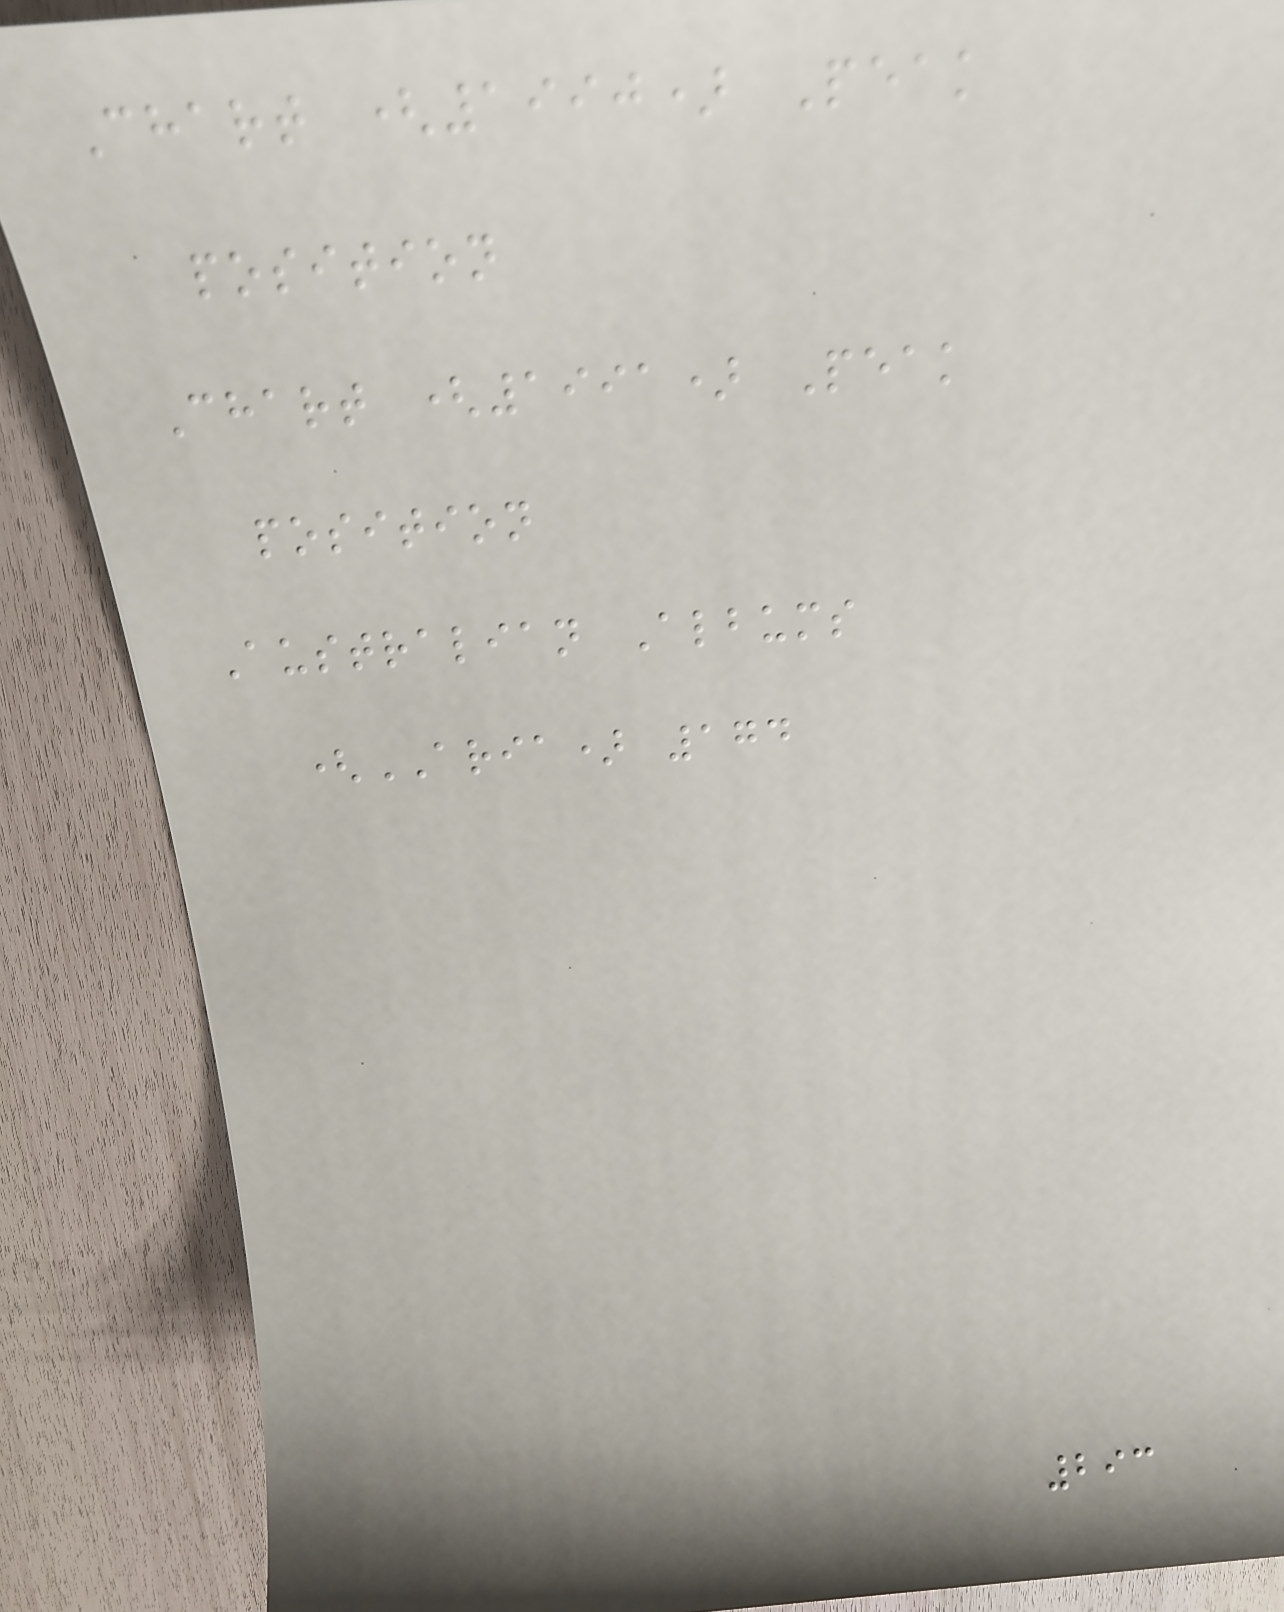Chart (1990) Peak
position
Chart (1991) Peak
position
Australian Albums
(ARIA) 174
293
